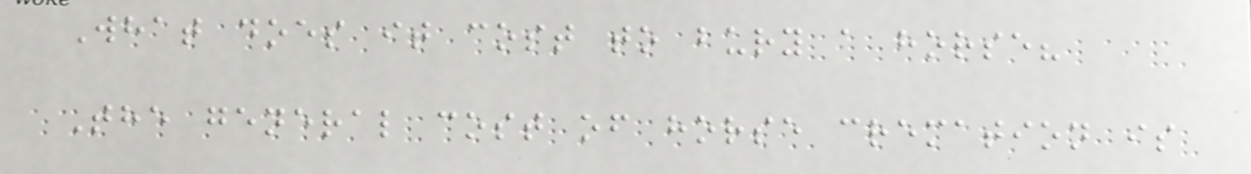What does it cost to bury a horse?
The general cost of horse cremation is
